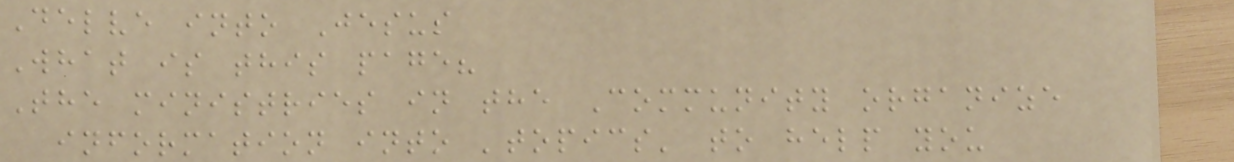Delve into Jesus
What is this page?
The ministries in the Community organize
information into 'topics' to help you
